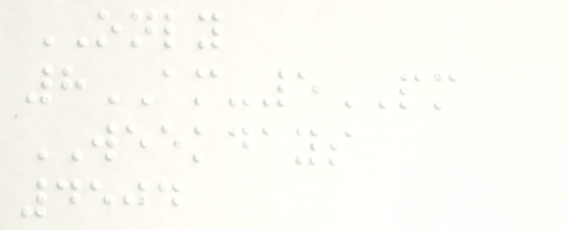ONLY
8AM-5PM
WEEKDAYS
4504
